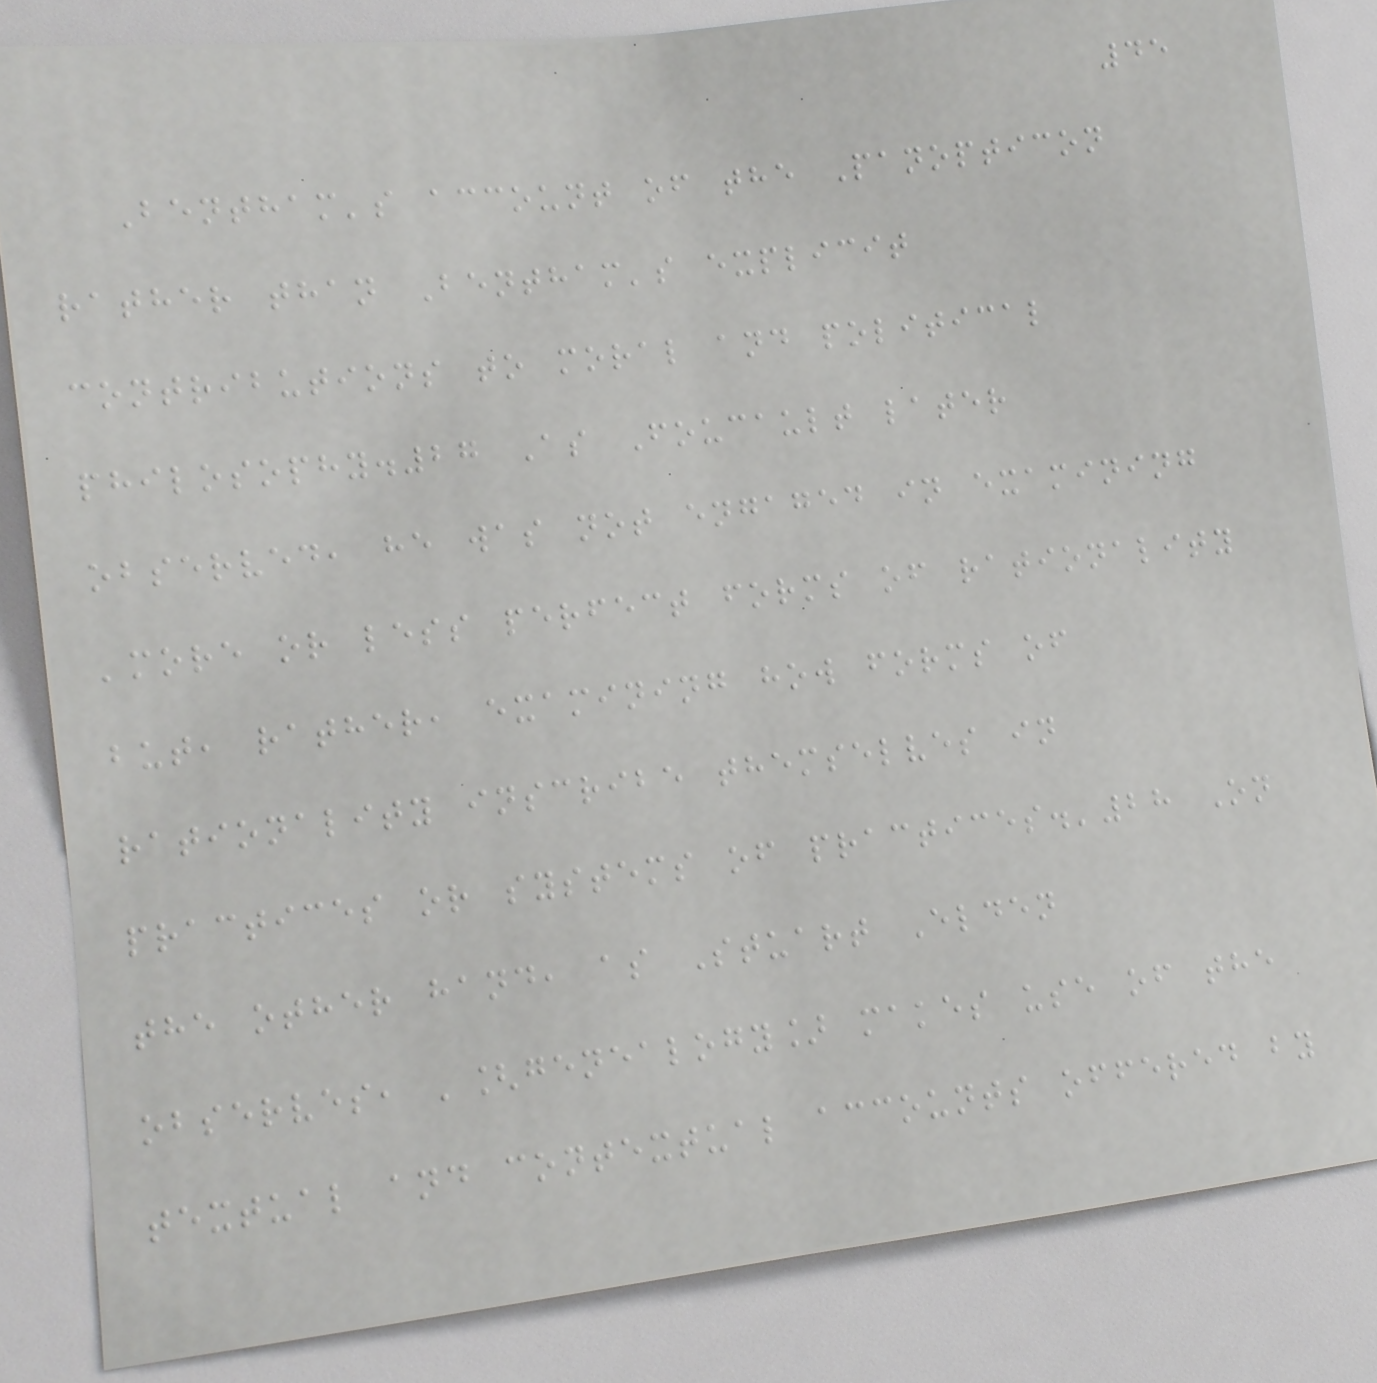45
Bentham's account of the Panopticon
rather than Bentham's explicit
contributions to moral and political
philosophy.27 As Foucault later
observed, he was not engaged in examining
'more or less perfect forms of rationality
but, rather, examining how forms of
rationality inscribe themselves in
practices or systems of practices.'28 On
the other hand, as Stuart Elden
observes, '[genealogy] makes use of the
textual and contextual accounts offered by
